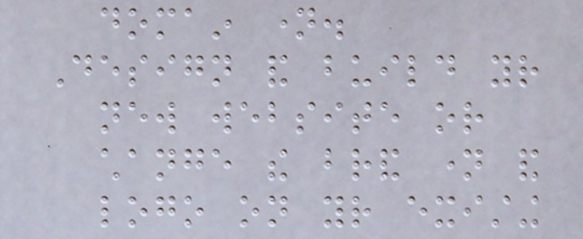domain name.
Design and build your
new website or
change the brand name and
logo on your existing
